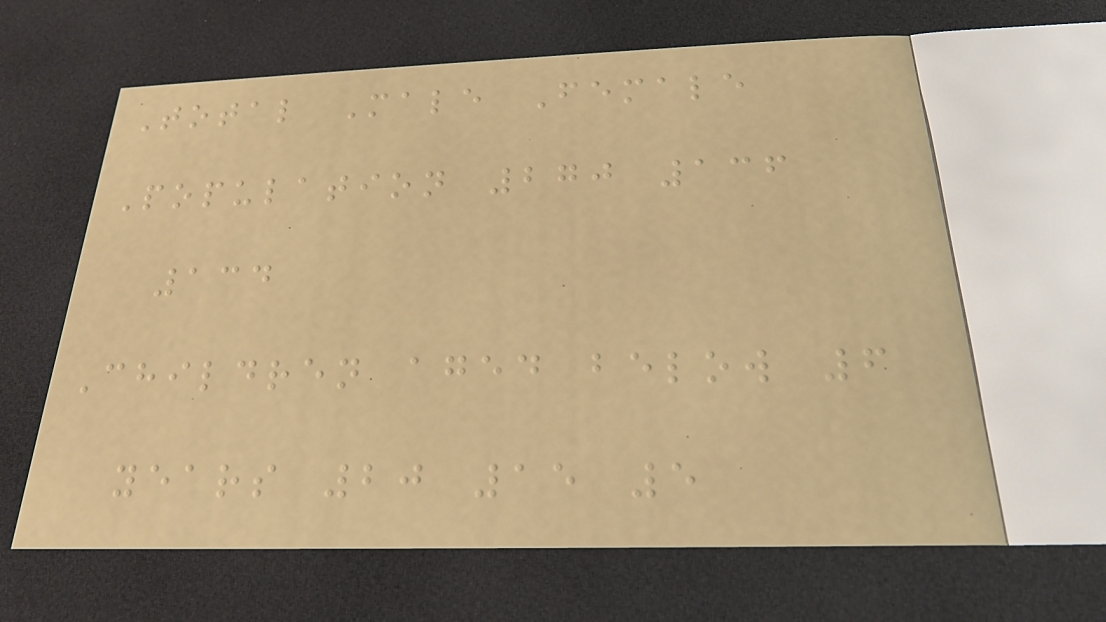Total Male Female
Population 270 136
134
Children aged below 6
years 20 15 5
